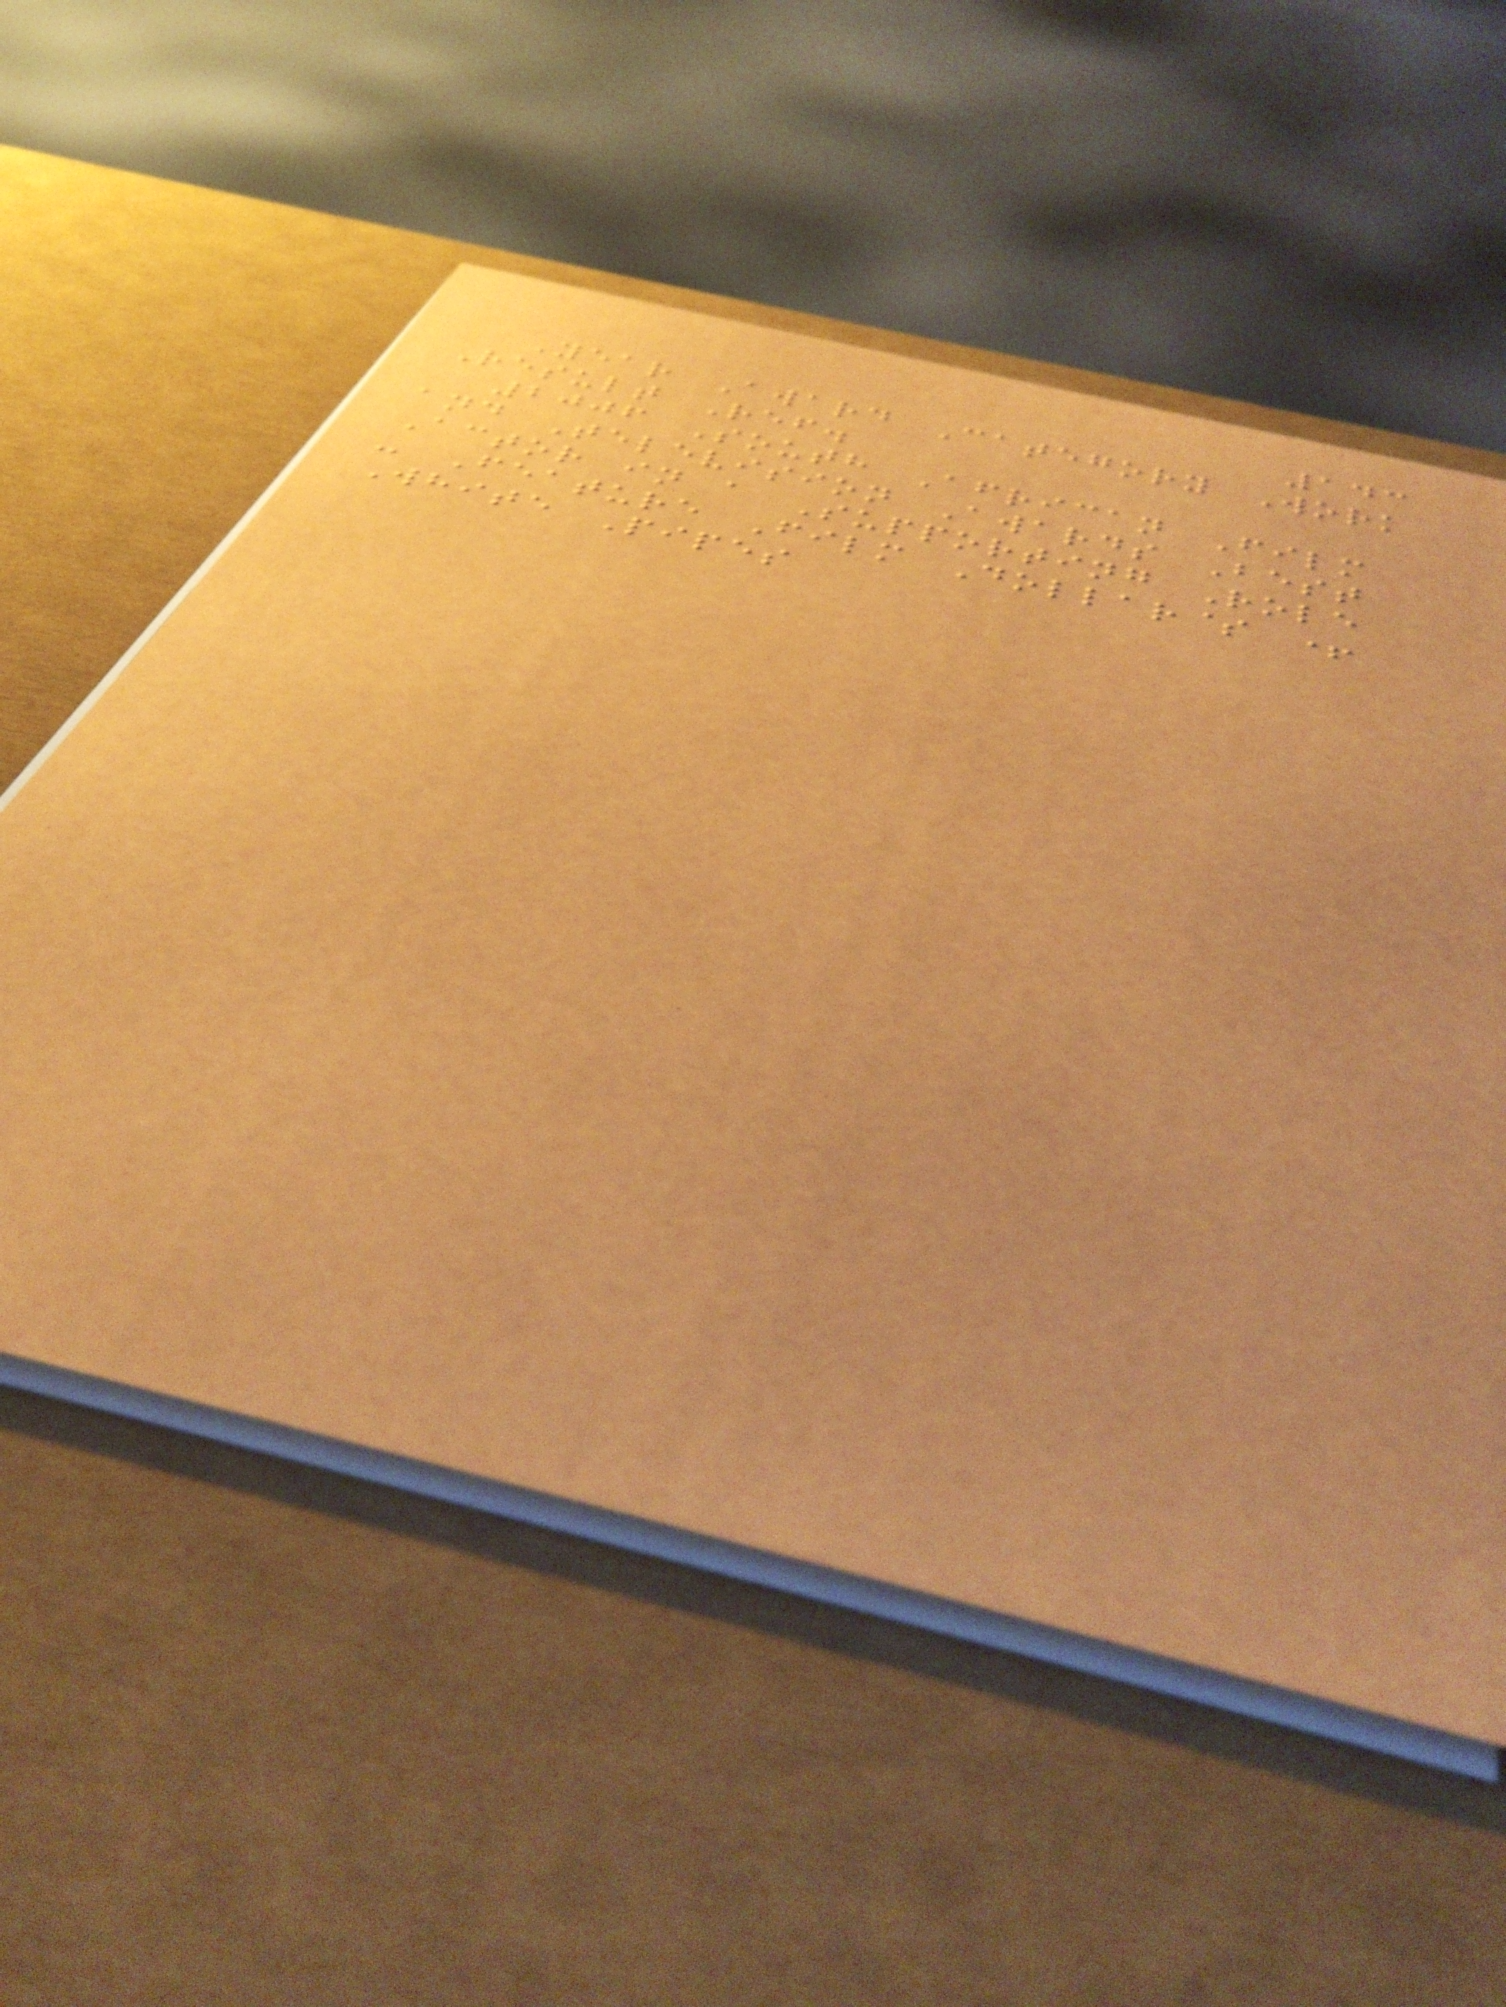143
Year Award Category Work
Result Ref.
2006 South African Film
and Television Awards Best
Actor in a Supporting Role
- Feature Film Dollar$ +
White Pipes
